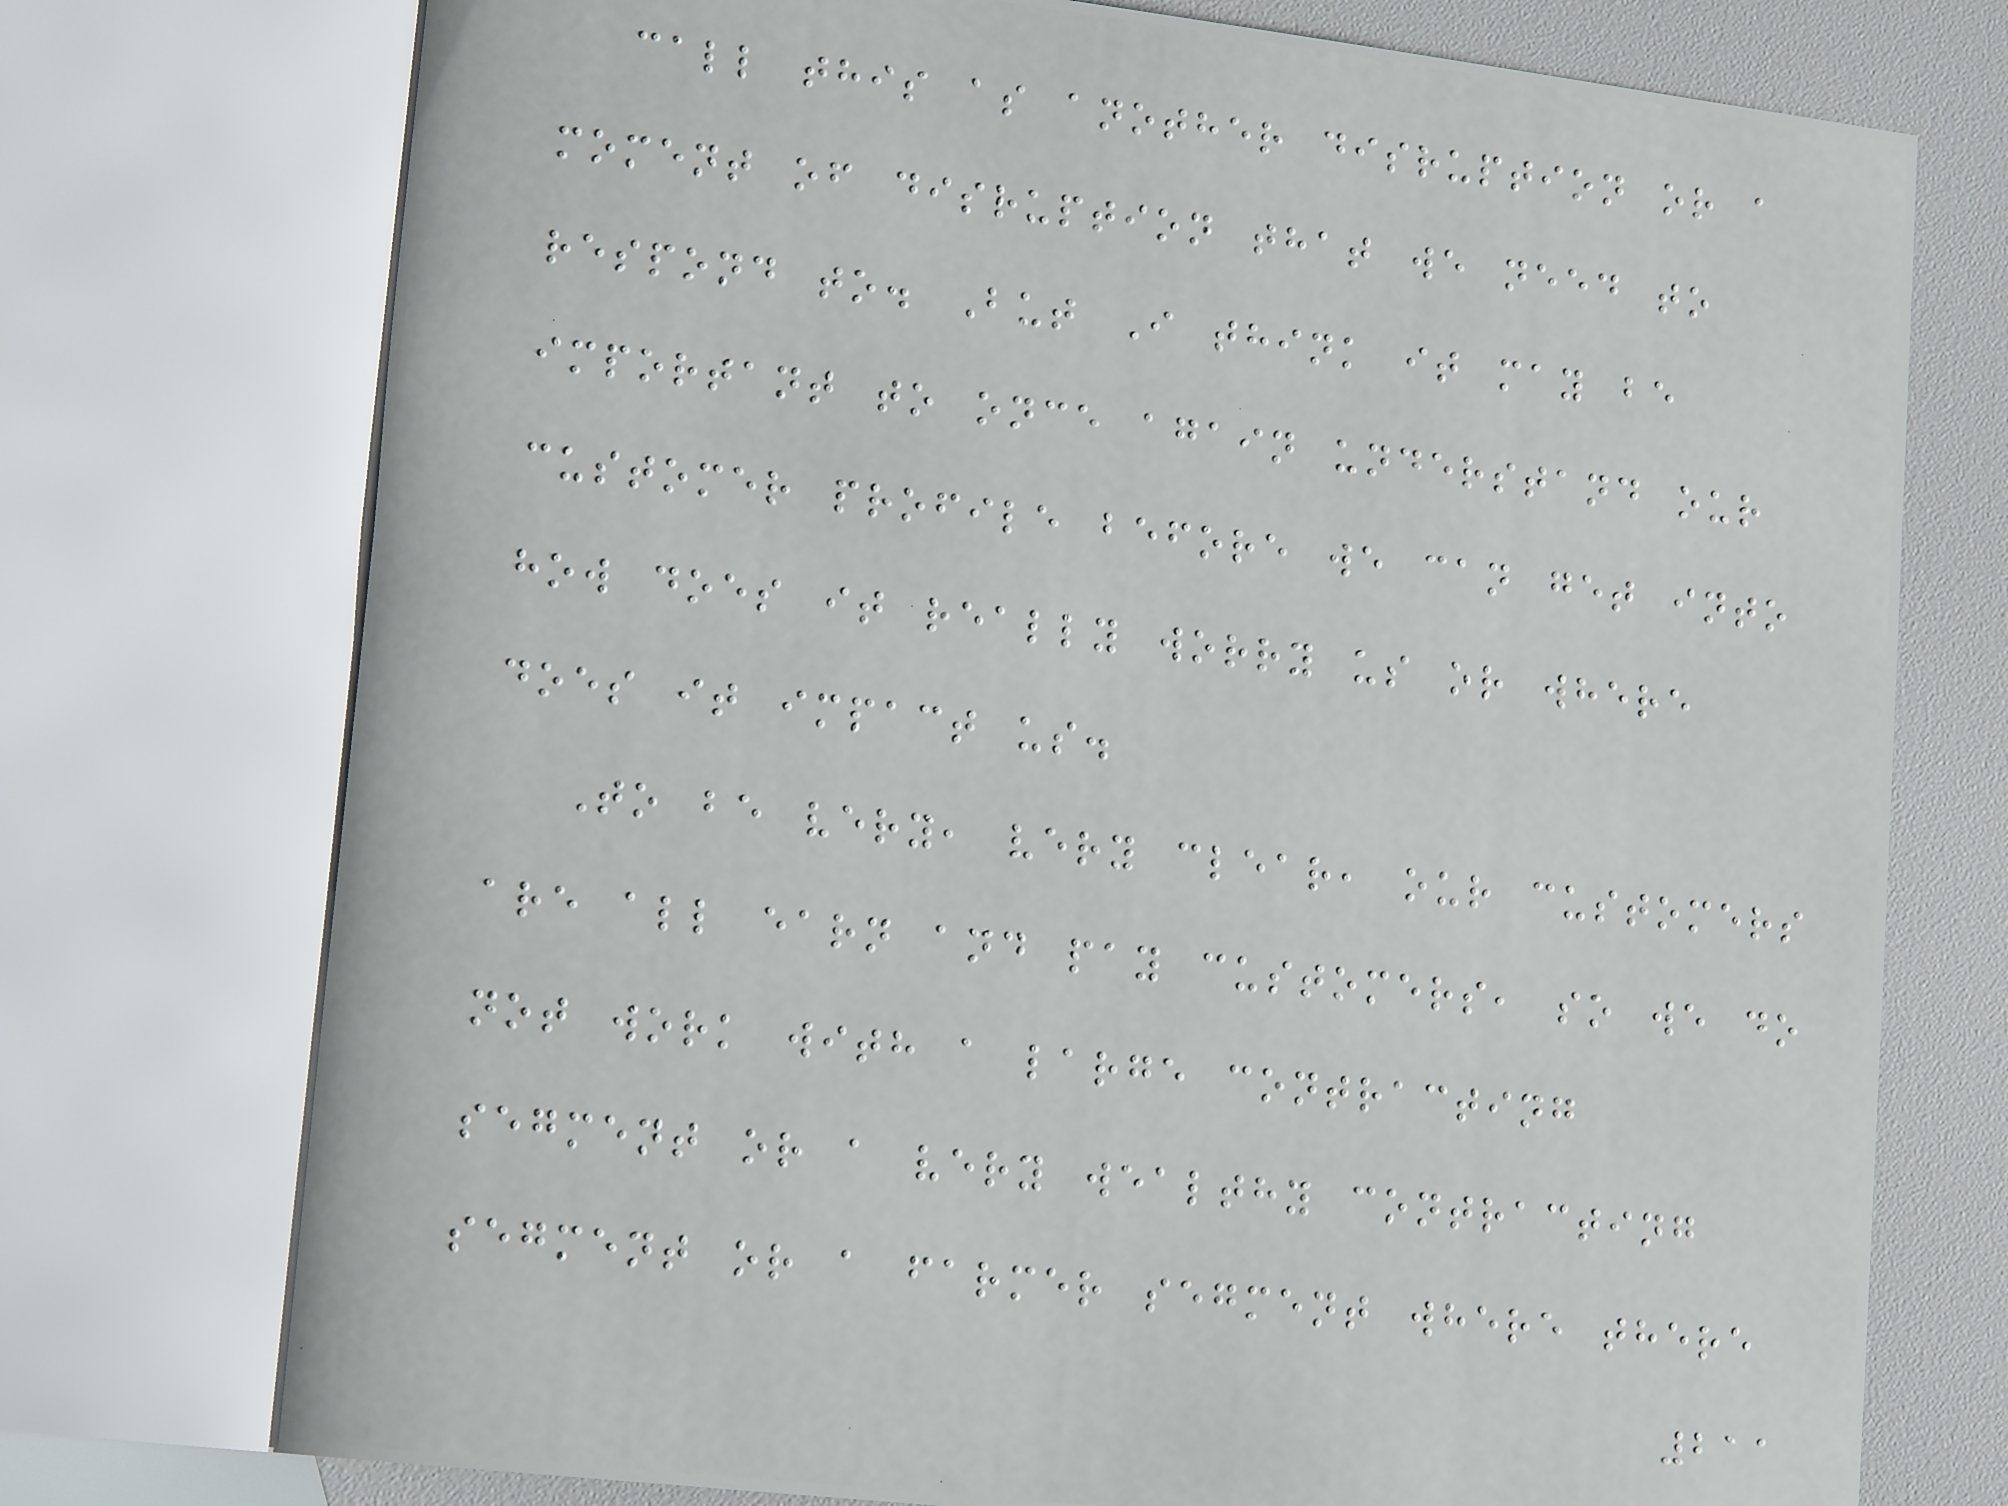call this as another disruption or a
moment of disruption that we need to
respond to. But I think it may be
important to once again understand our
customer profile before we can get into
how does it really worry us or where
does it impact us.
To be very, very clear, our customers
are all earn and pay customers, so we do
not work with a large contracting
segment or a very wealthy contracting
segment or a farmer segment where there
211
